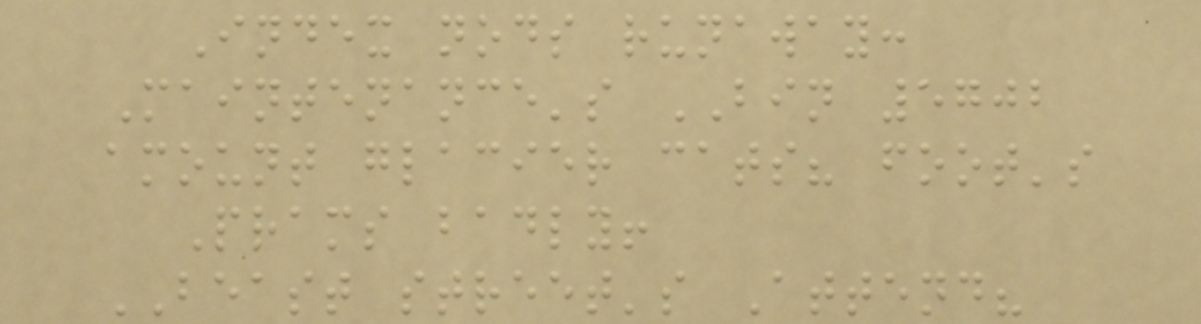Index nods runaway:
Maintenance's BIN 5702
amount glacier cats? foot's
Prams badly!
BEAST street's Attend?
